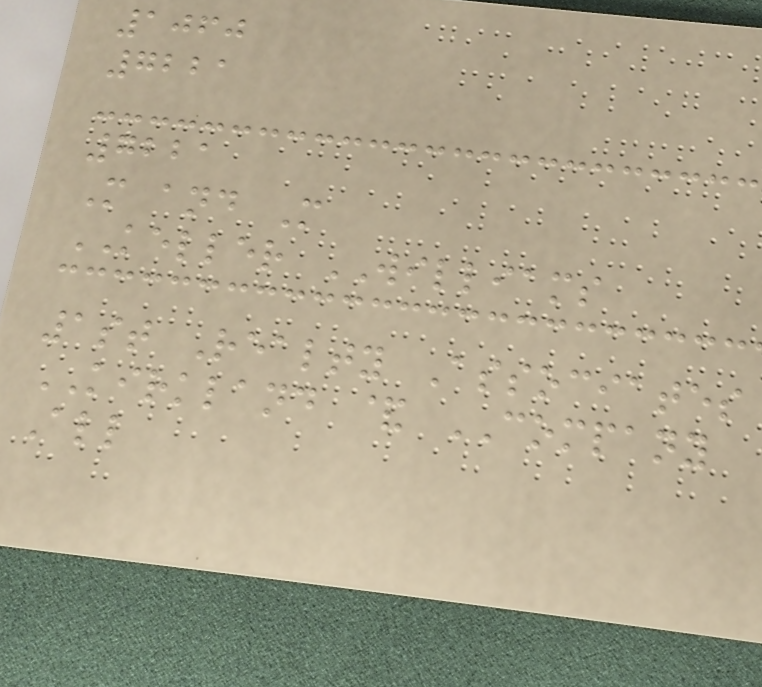1060
7221
7221
M and M
KELLER WILLIAMS
1st Realty Associates
KIRKLAND & COMPANY
All
